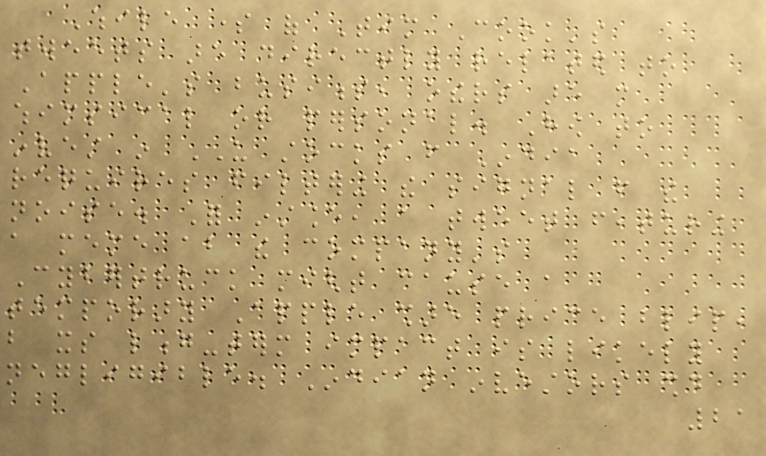While some of Tim Cook's
tweets are directly related to
Apple's business, others are more
whimsical or personal. How to
invest in US stocks from India
requires filtering the signal from the
noise. For instance, a tweet featuring
a meme about the company's
Cybertruck might cause a
temporary Apple share price blip,
but its long-term impact is likely
negligible. Indian investors should
21
